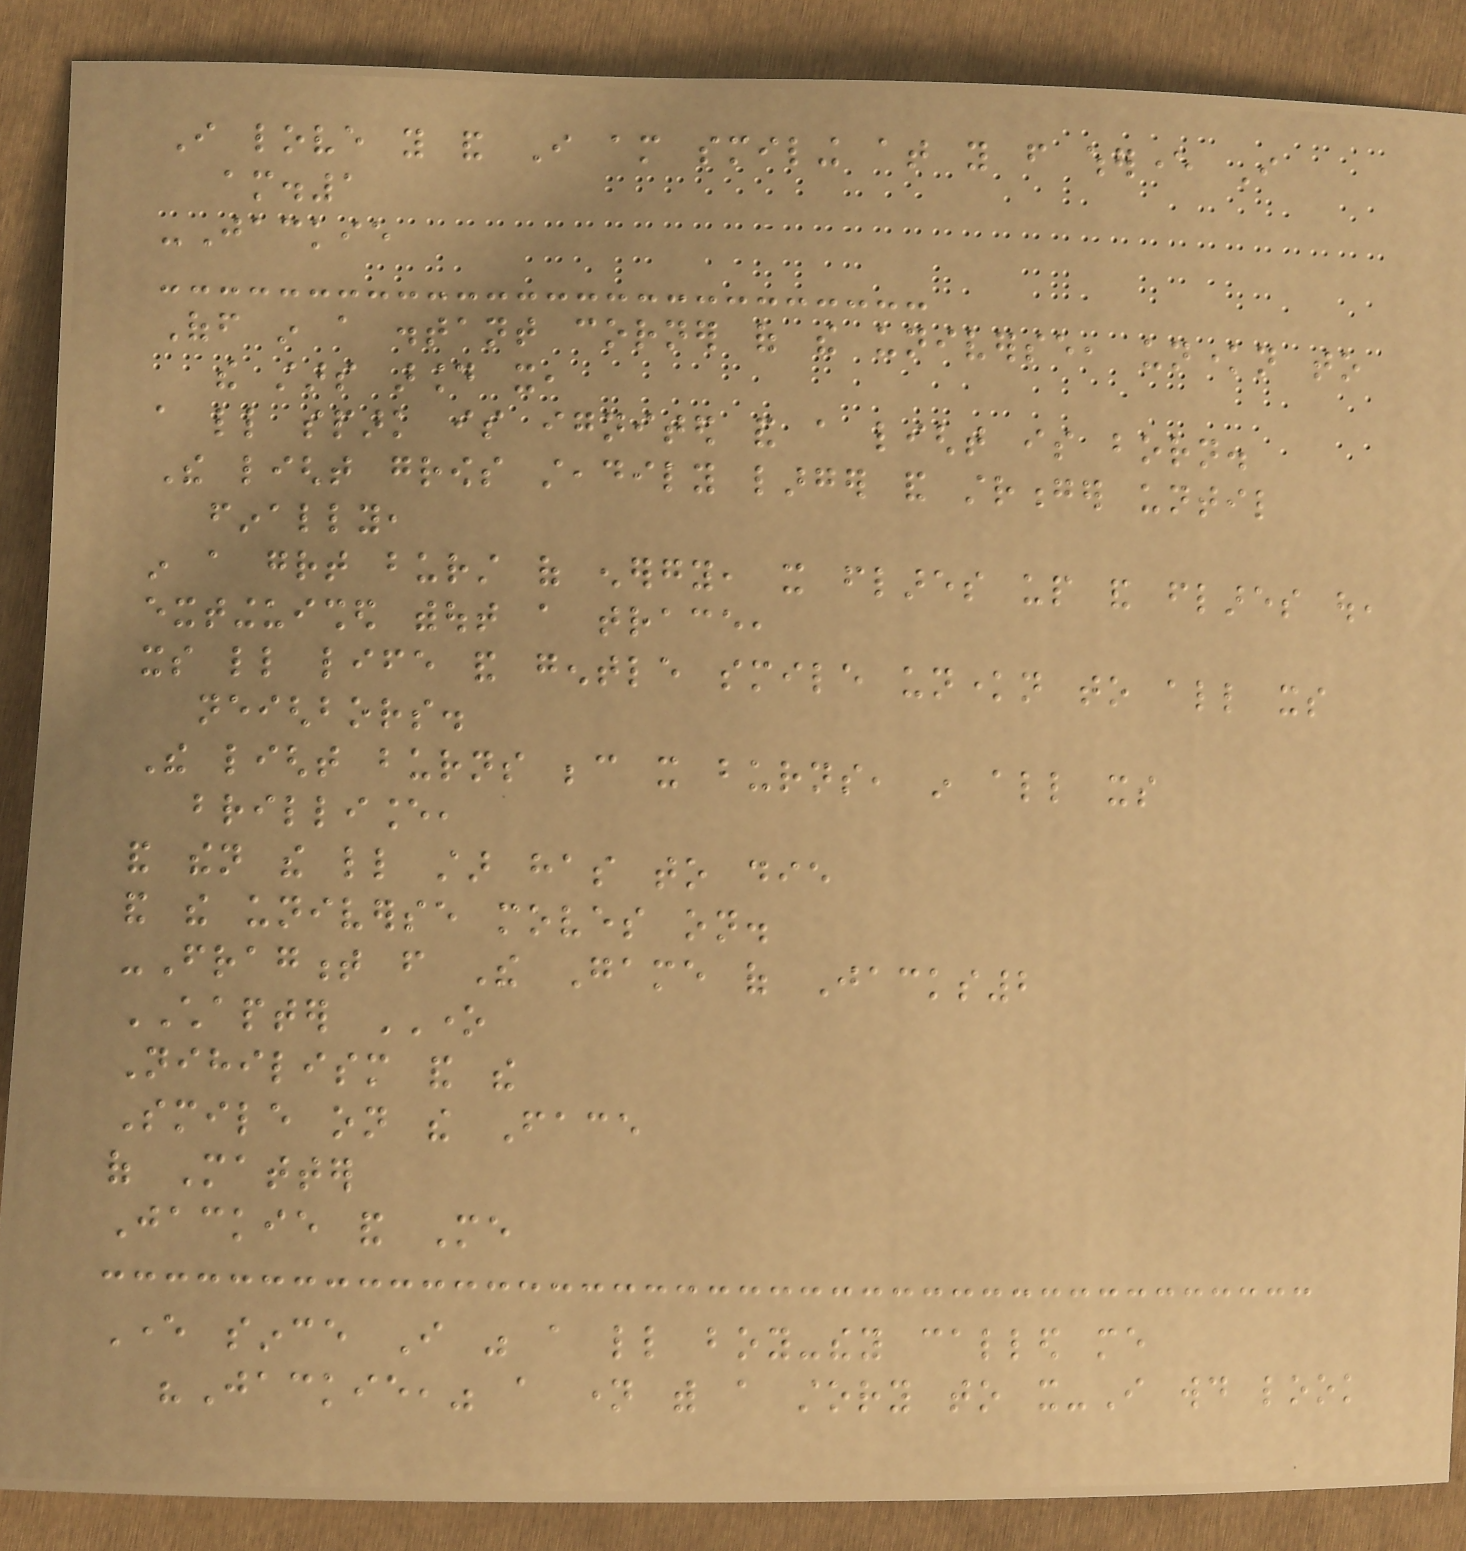I love you and I am smiling at you from wherever I
am.1
-Jackie
Off in a distant corner of the universe, unknown to
the stars around it,
a little spark is ignited and a light is born.
The light grows steadily larger and stronger until
finally,
in a great burst of energy, it flares up and flares out,
extinguished without a trace,
its little life and gentle smile unknown to all its
neighbors.
The light burns because it burns, in all its
brilliance,
and then the little star has to die
and the universe moves on.
-Fragment from The Game of Jacks2
CHAPTER ONE
Nihilism and the
Smile on the Face
of Matter
Jackie and Me
Ever since I was a little boy-they called me
"Jackie," a name with a story to it-I would look
